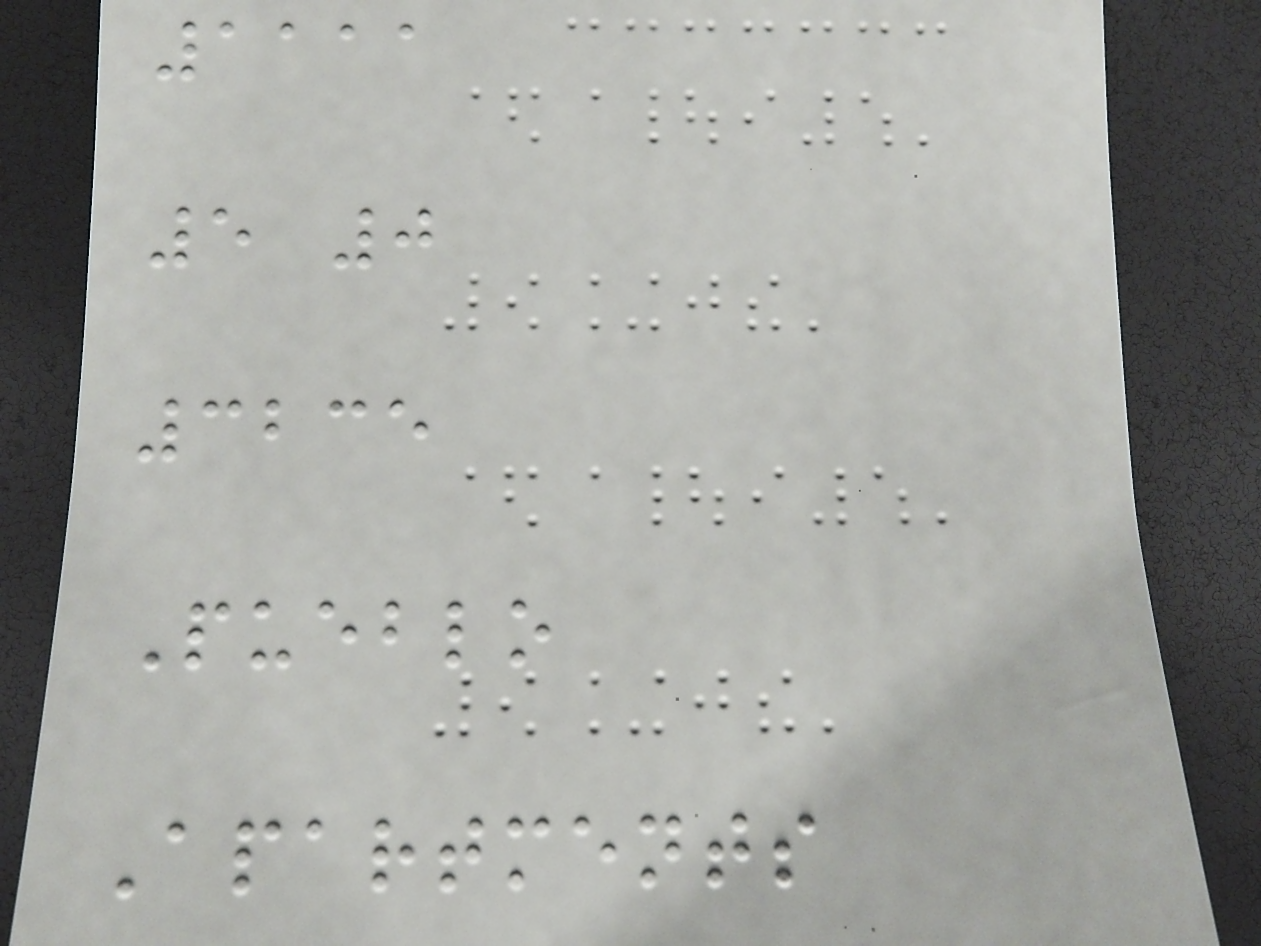1111
5 0
3235
Pueblo
Apartments
